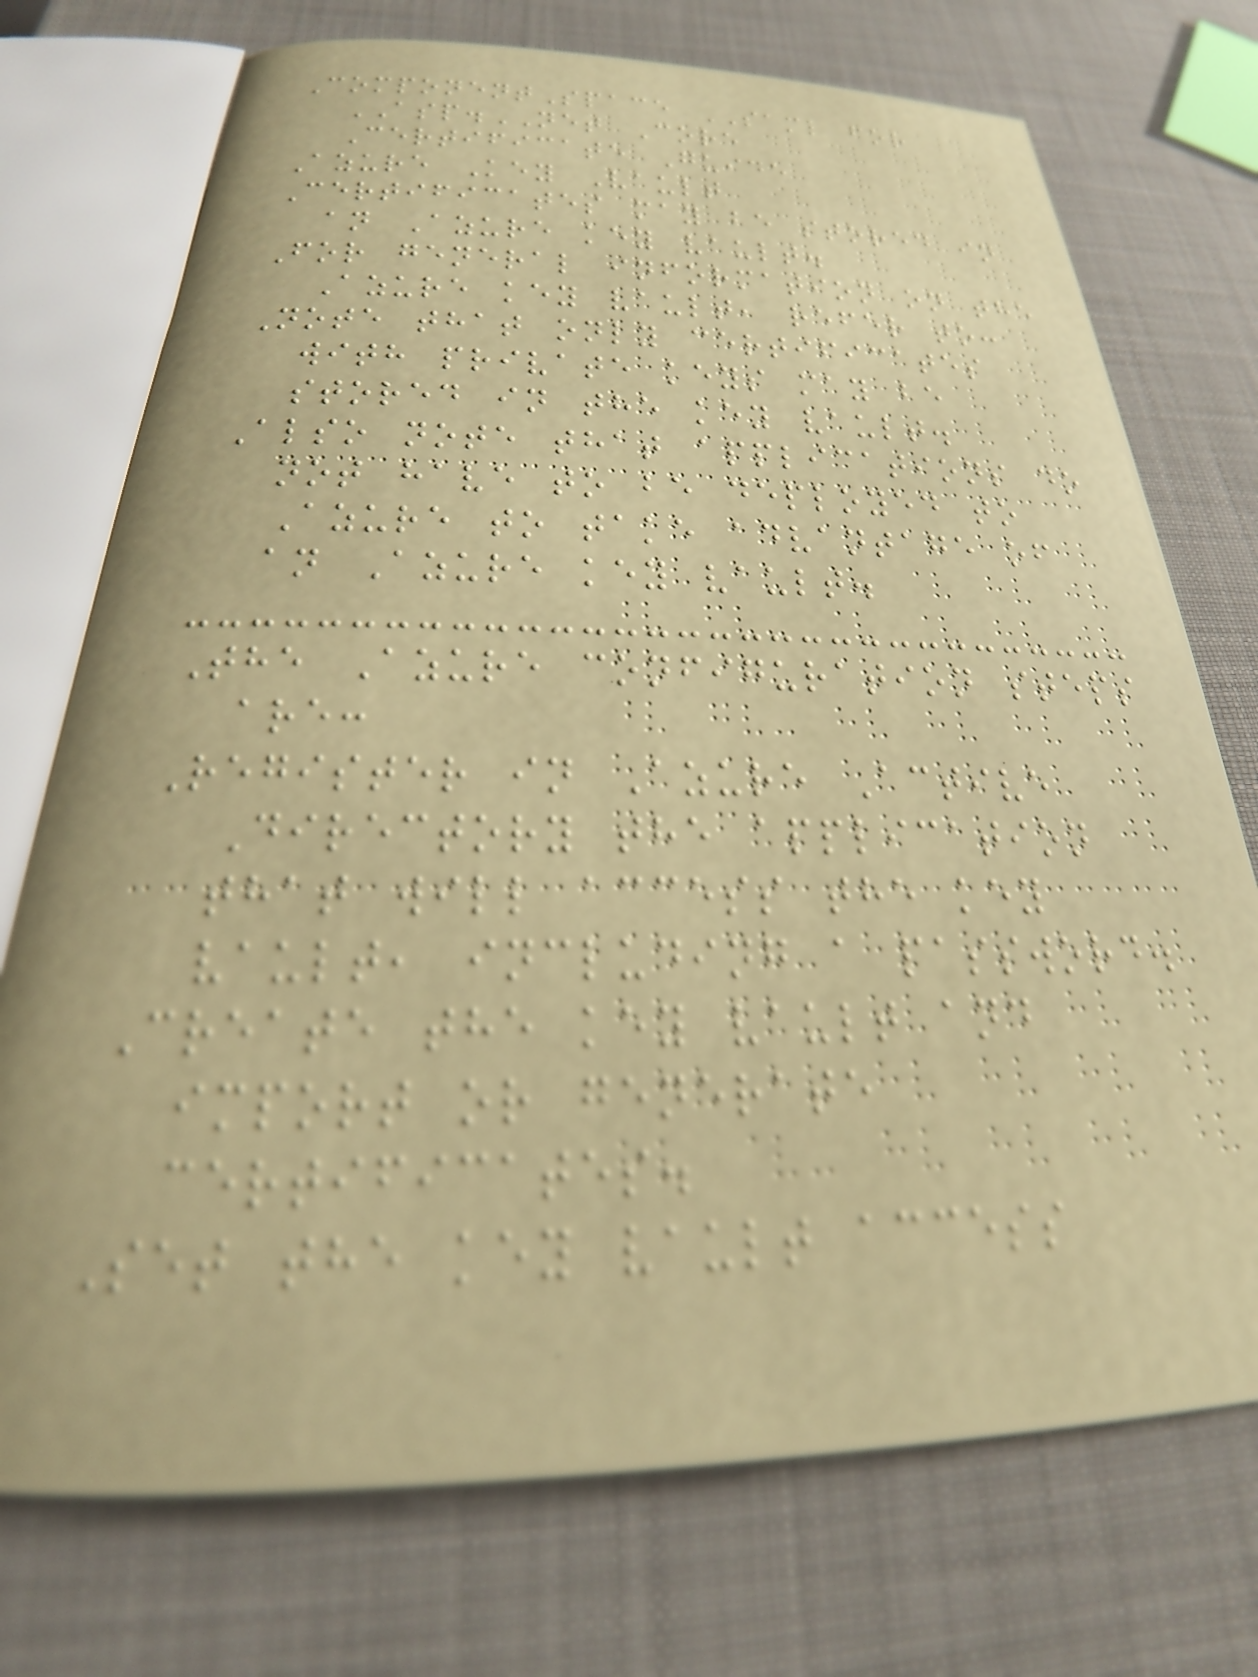ComponentSpace SAML for
ASP.NET Core
Certificate Guide
Azure Key Vault
Certificates may be stored in
an Azure key vault.
For general information on the
Azure key vault, refer to:
Note that only certificates
with private keys may be
stored in the key vault.
Also note that applications do
not have to be deployed to
Azure to take advantage of
an Azure key vault.
The Azure configuration steps
are:
Register in Azure Active
Directory the application
that will access the key
vault, including a password.
Create the key vault and
import or generate
certificates.
Set the key vault access
